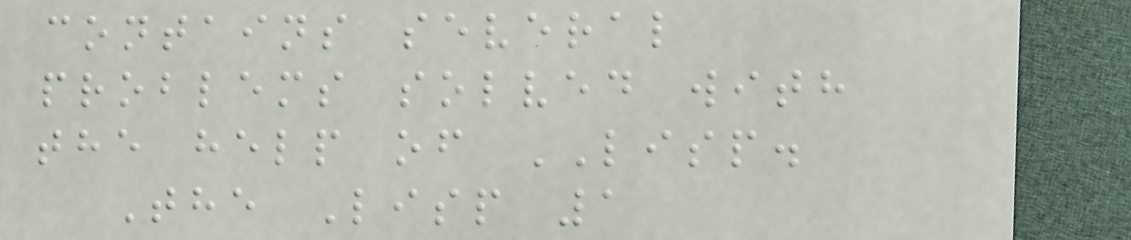contains several
problems solved with
the help of LISP.
The Lisp 1
